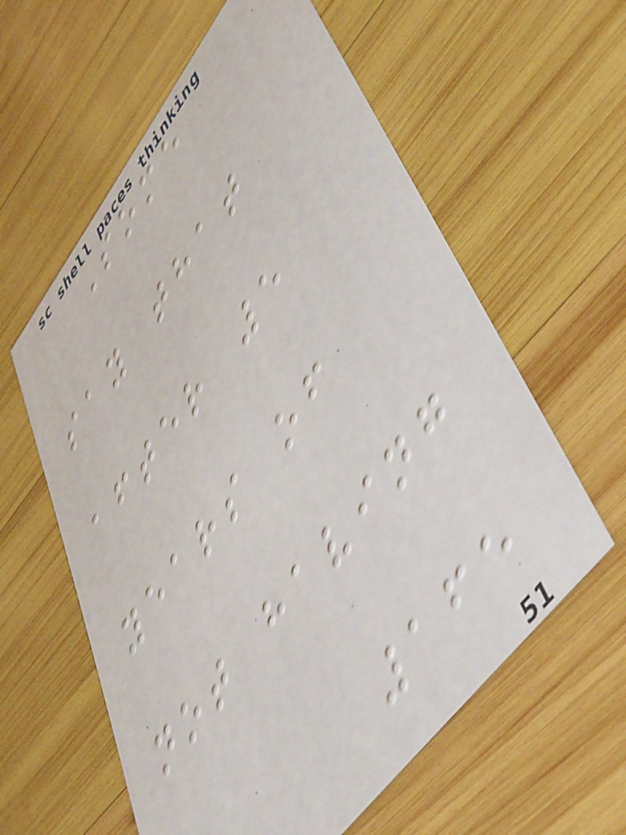Some
say that
after 5
years of
not having
165
